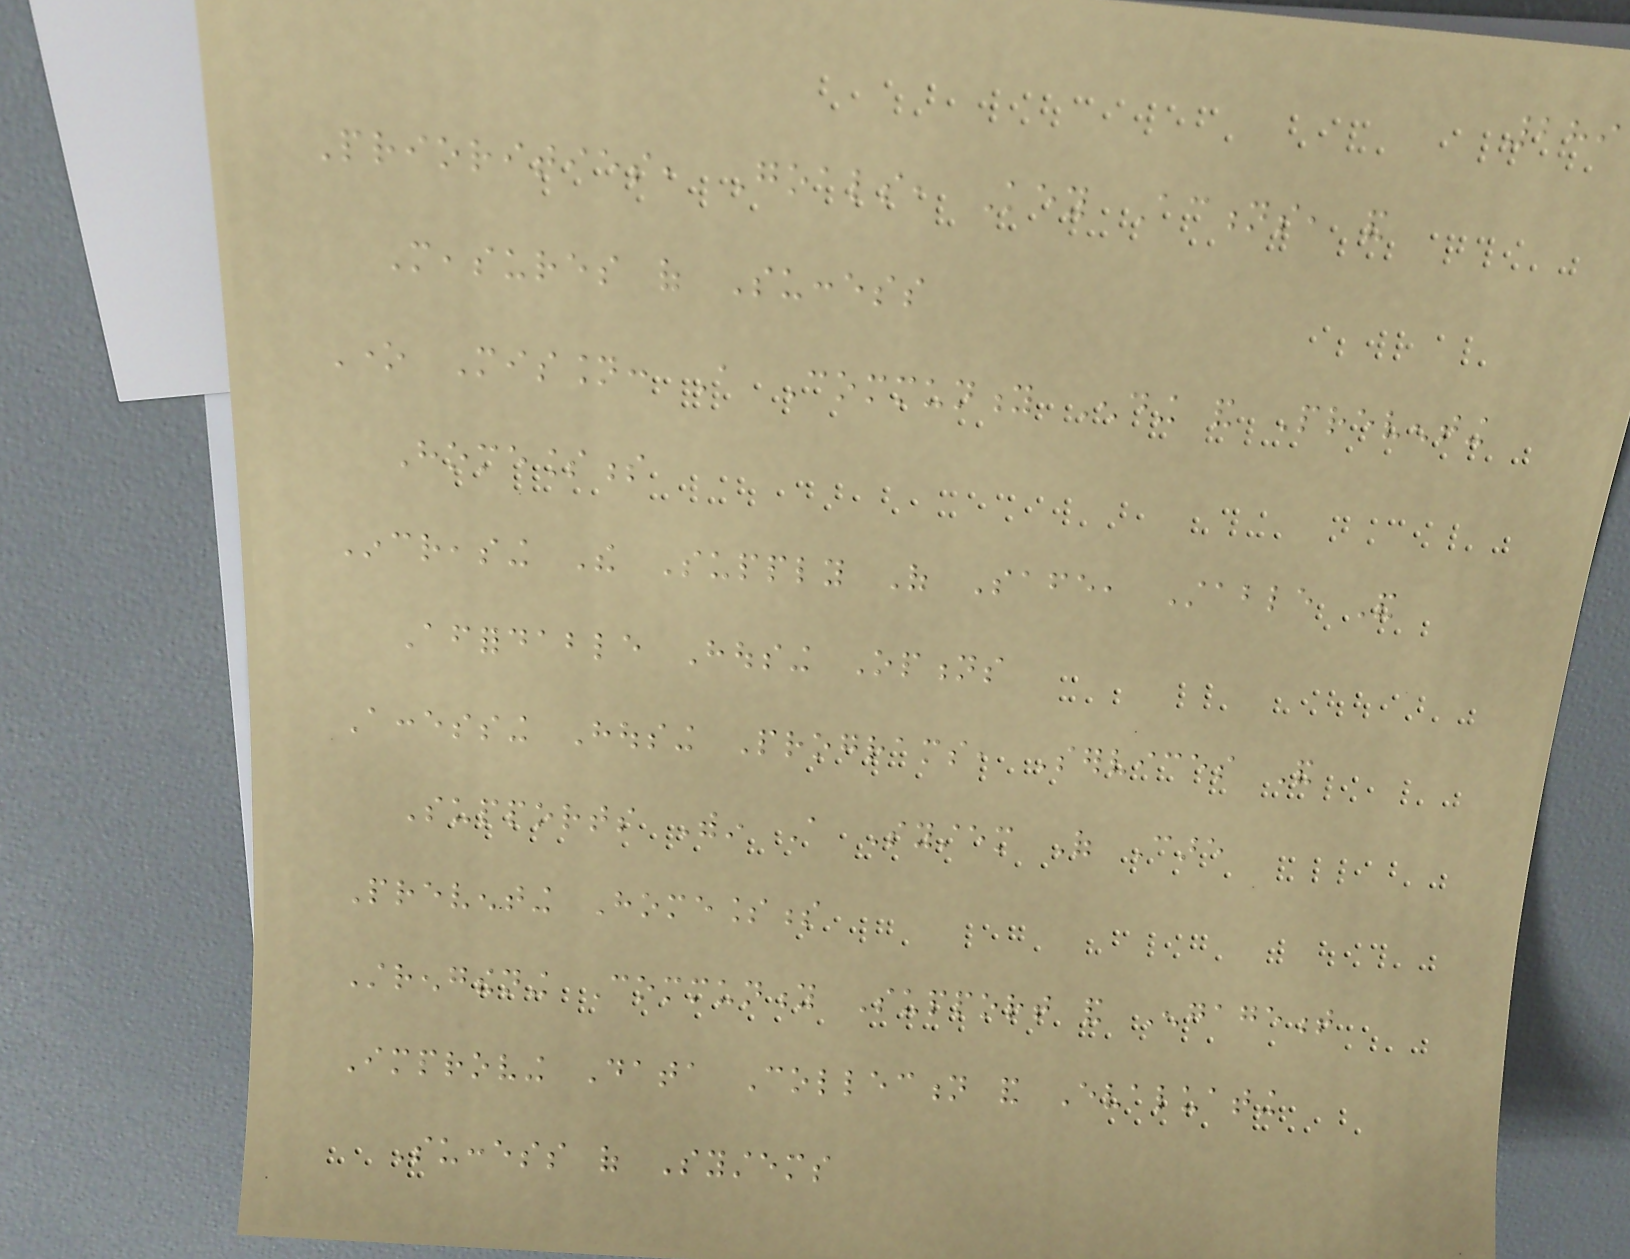289
Priorities, Goals, Key Actions, and
Measures of Success
One Mission: A Community Ending and Preventing
Homelessness
Increasing The Supply Of Safe, Stable And
Affordable Housing Options
Accessing Housing Programs, Services And
Supports Within A System Of Care
Preventing Homelessness
Strengthening Community Support and Engagement
Improving Data Collection and Evaluating
Success of Systems
